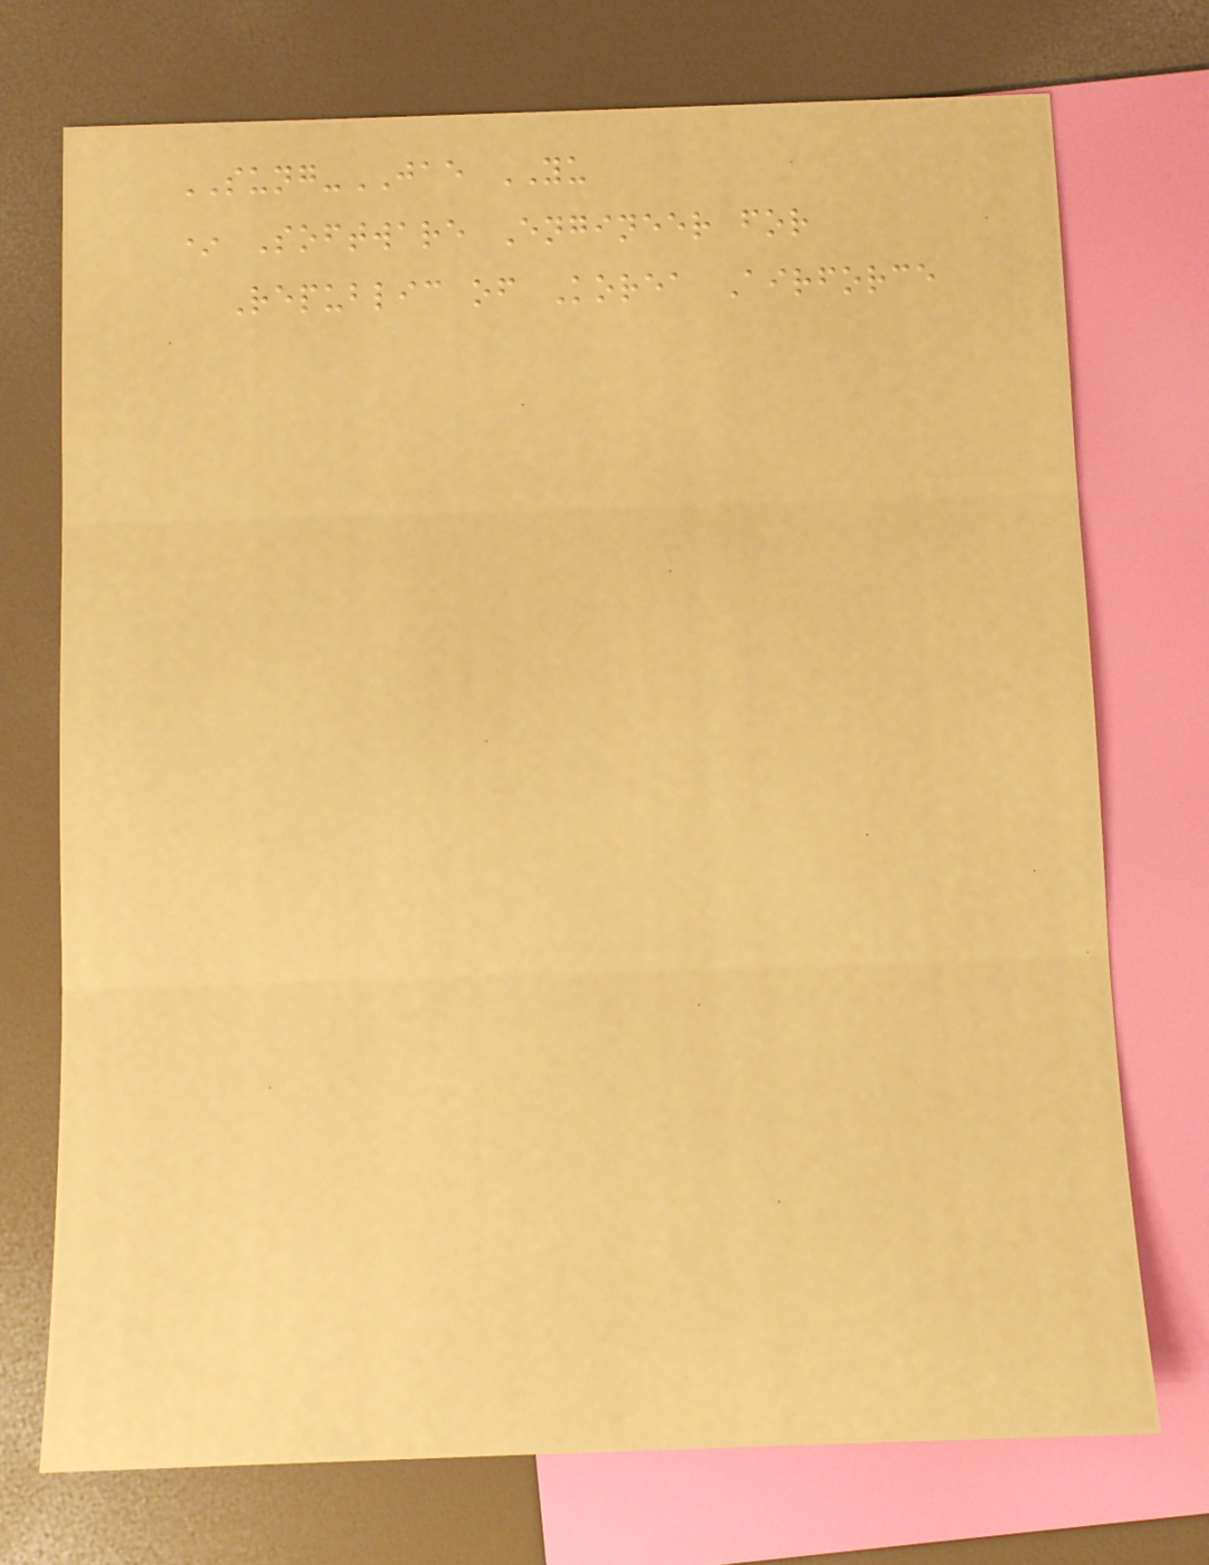SUNG-JAE YU
* Software Engineer for
Republic of Korea Airforce
